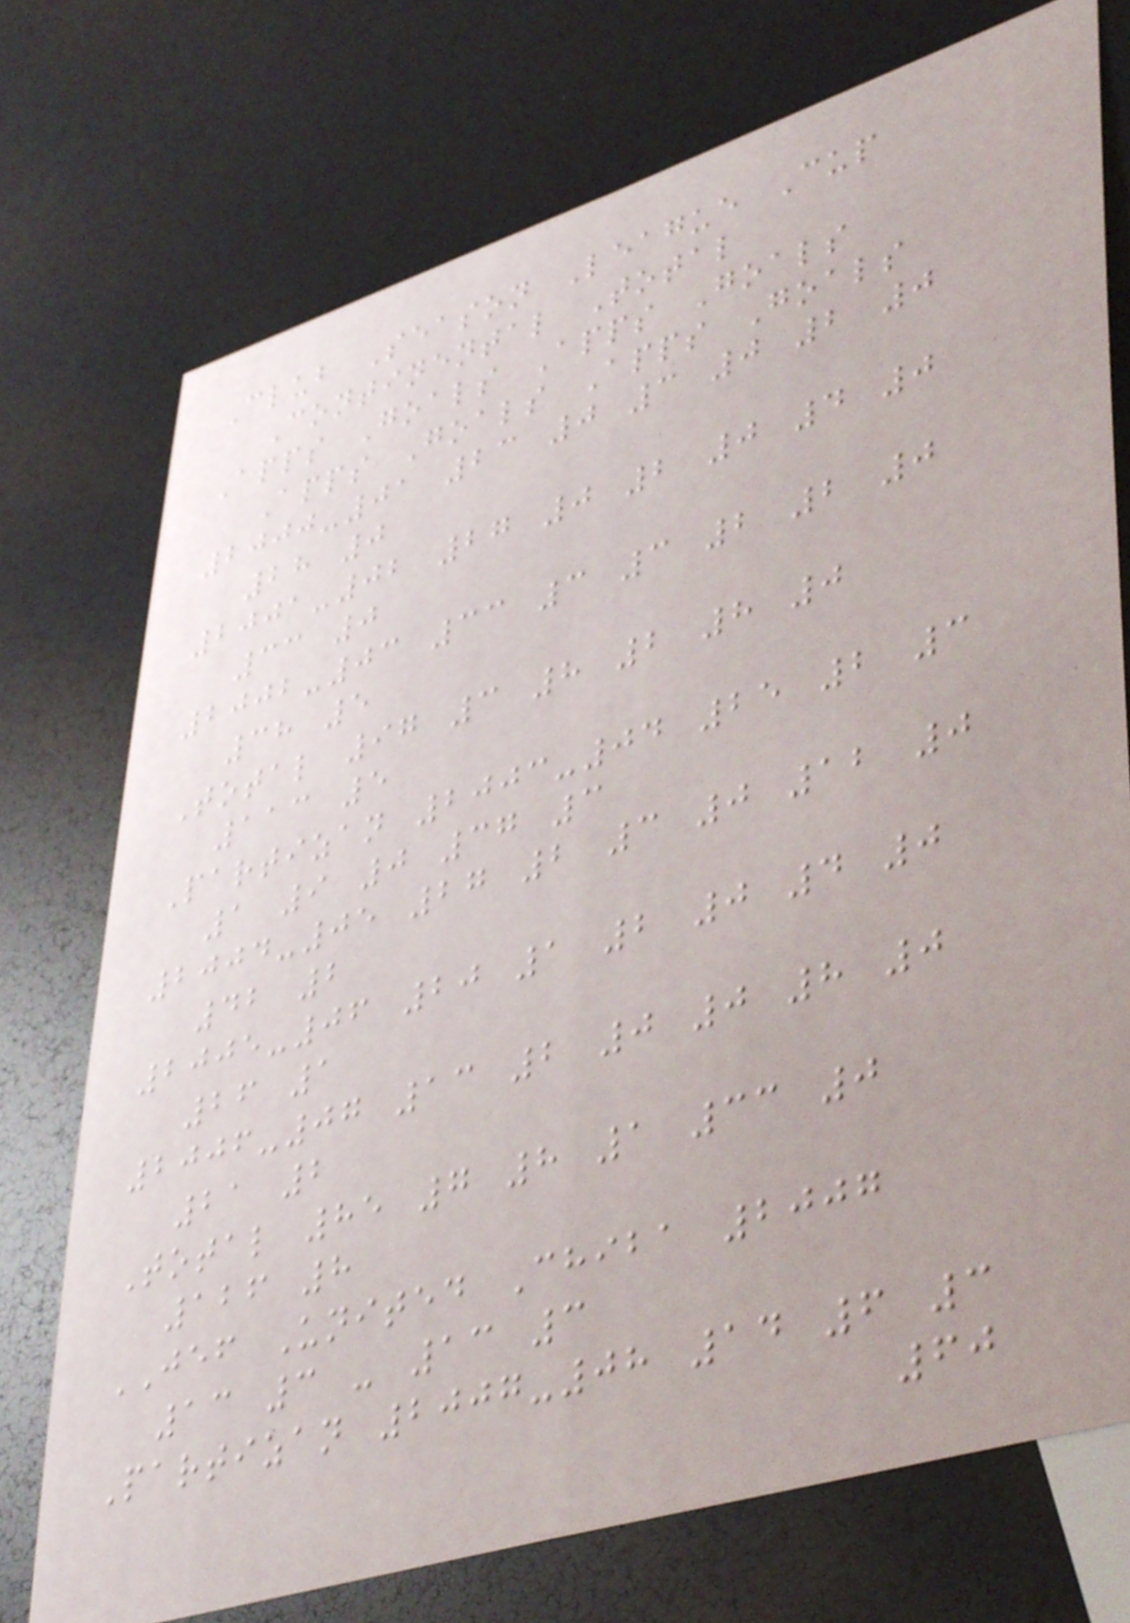Club Season League Cup
Continental Total
Apps Goals Apps Goals
Apps Goals Apps Goals
2000-01 23 0 3 0 2 0
28 0
2001-02 27 0 2 0 4 0
33 0
2002-03 33 3 3 2 2 0
38 5
Total 97 3 8 2 8 0
113 5
Partizan 2003-04 25 2 3
1 9 0 37 3
2004-05 27 2 3 0 12 0
42 2
2005-06 20 1 2 0 4 0
26 1
2006-07 13 2 0 0 8 0
21 2
Total 85 7 8 1 33 0
126 8
JEF United Chiba 2007
13 3 - 13 3
Partizan 2007-08 14 6 3
60
